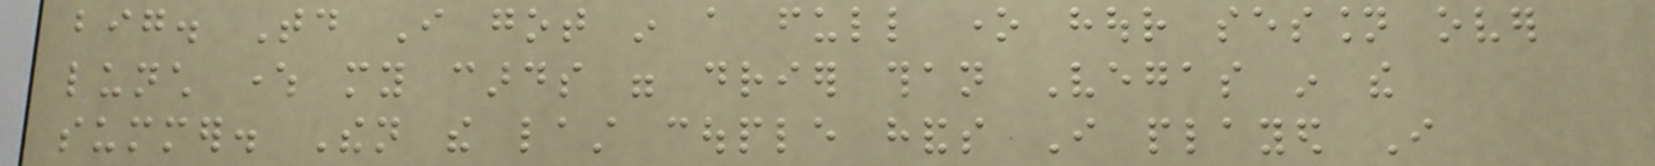big. Today I got in a full one hour session over
lunch where my cards were drier than Vegas in the
summer. Then the last couple hands I played I
